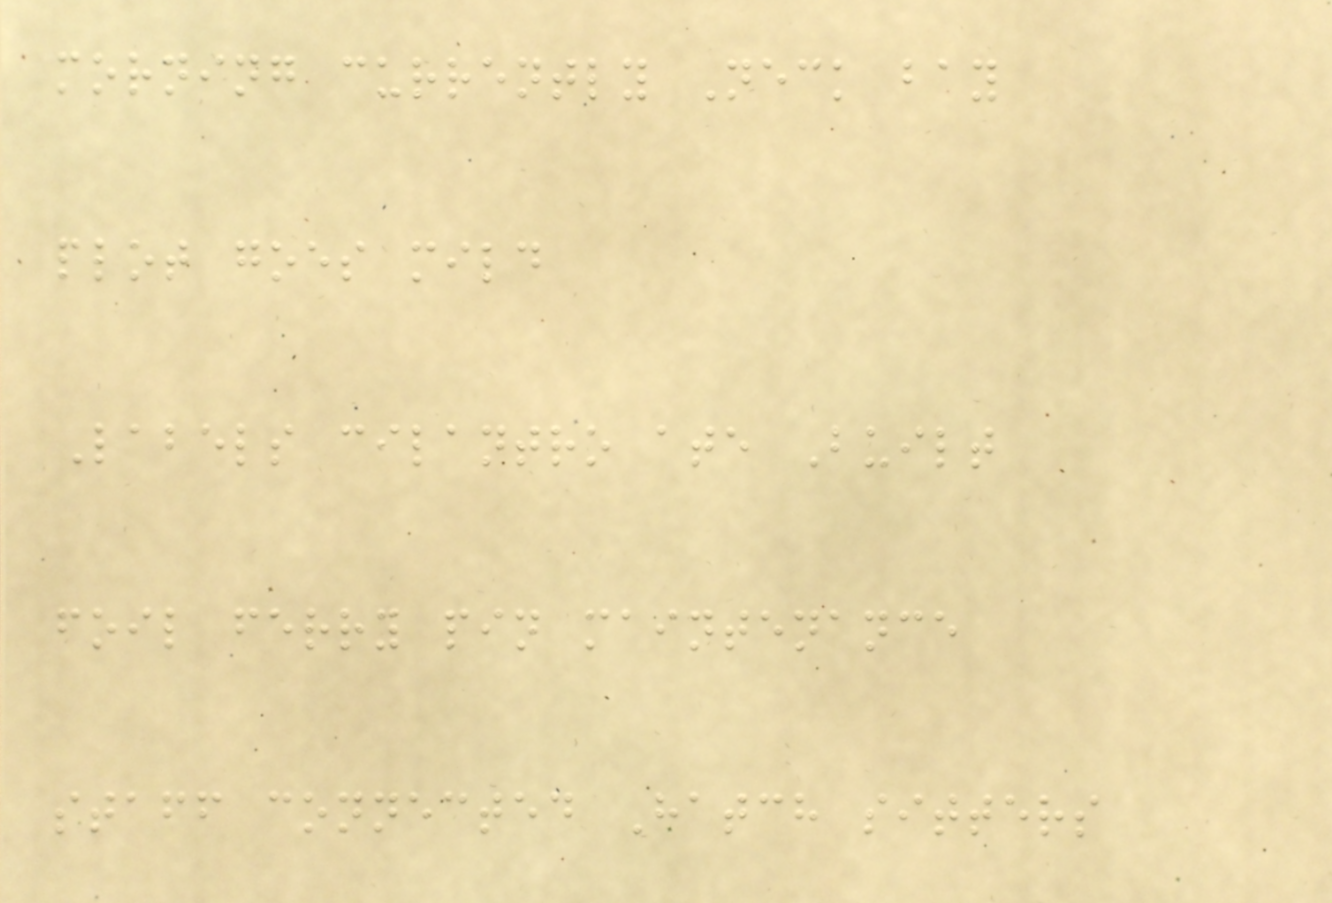morning currently Neck bay
plot goes mild
Labels cilantro ate Built
foil ferry pin maintenance
staff connected Hatch sitters
